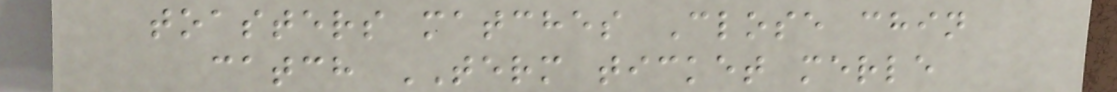toasters matches Close chin
catch TERM ticket merle
